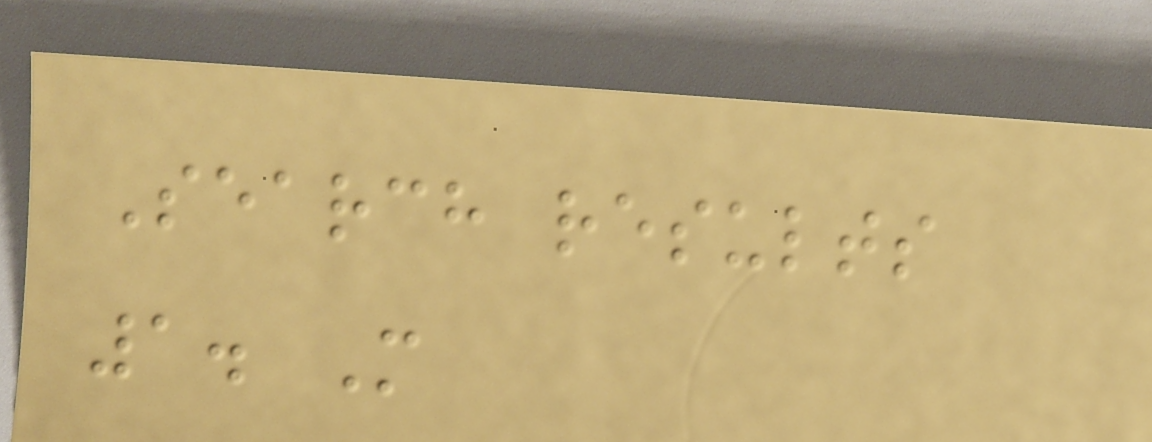Search results
1. M
